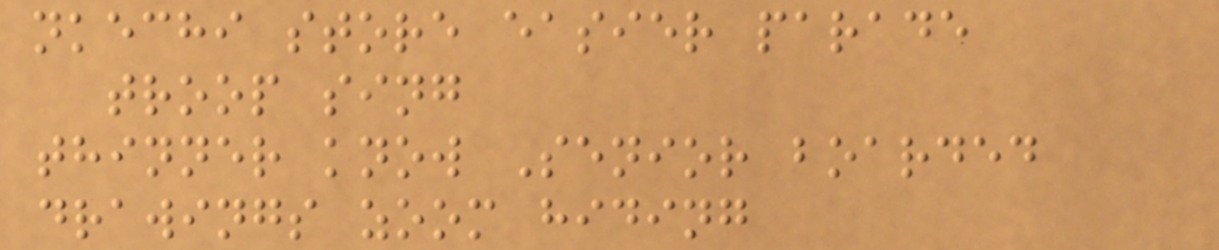nkechi store easier parade
troop sing
thinner know Senior boarded
drawings zoom hiding
